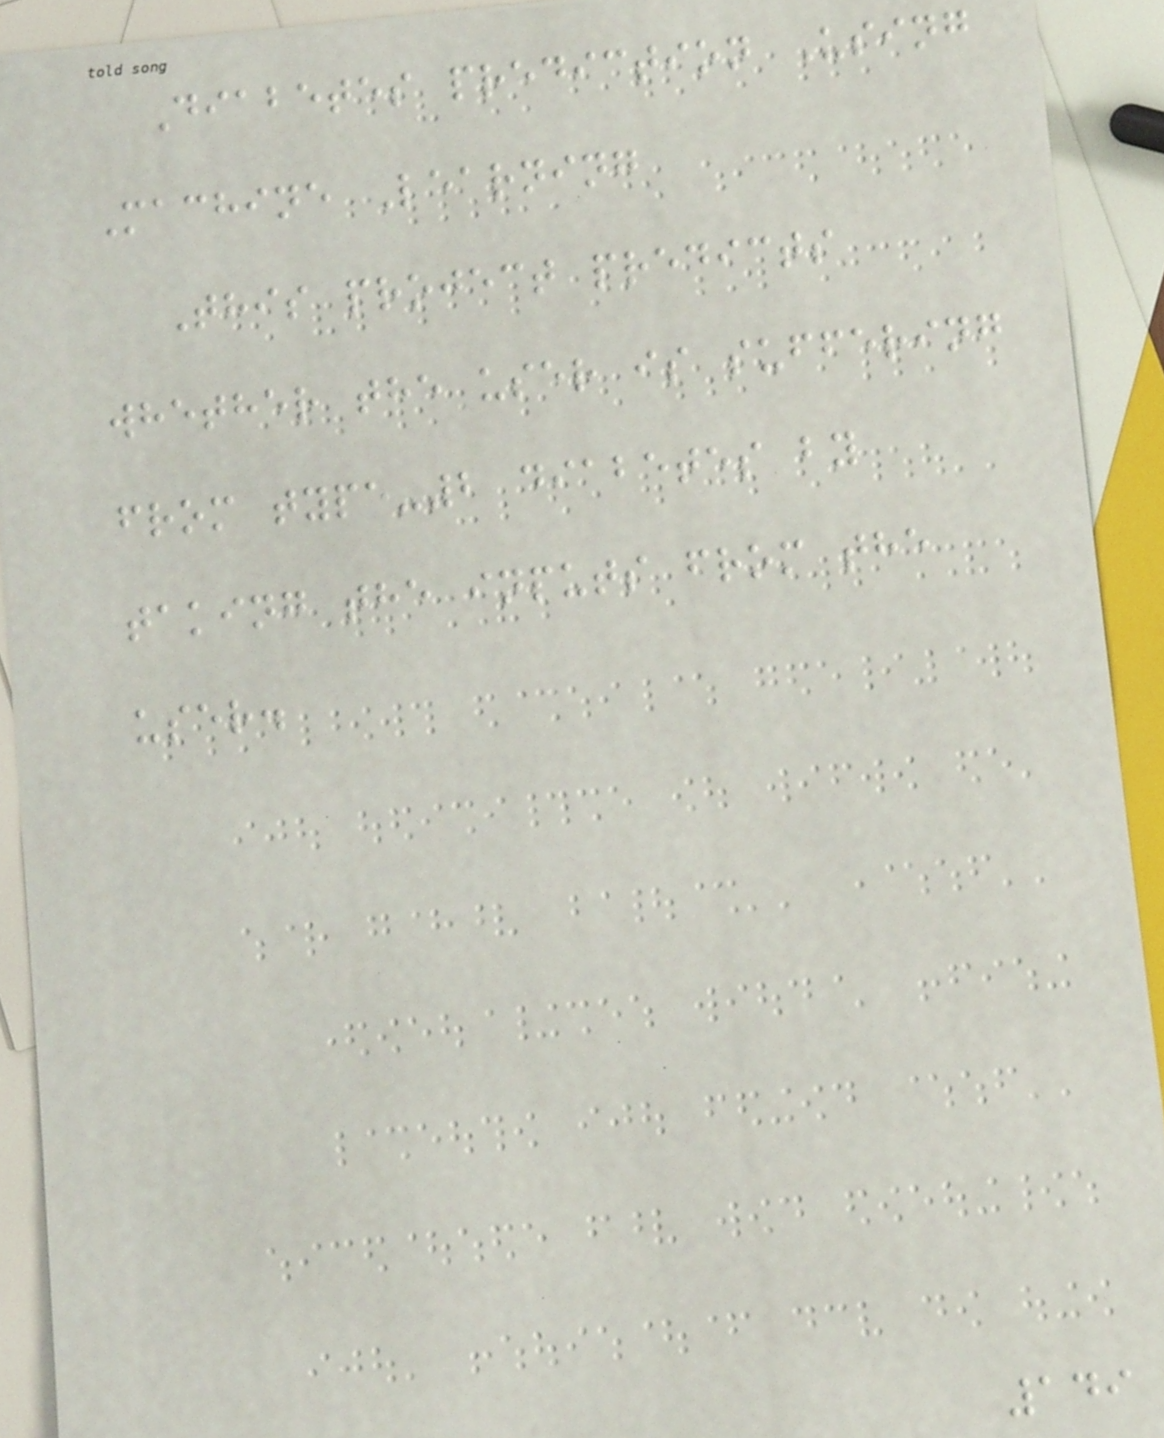Diabetes prediction Using
Machine Learning
This project predicts
whether the user is suffering
from type-2 diabetes by
taking the inputs from the
user.
149
